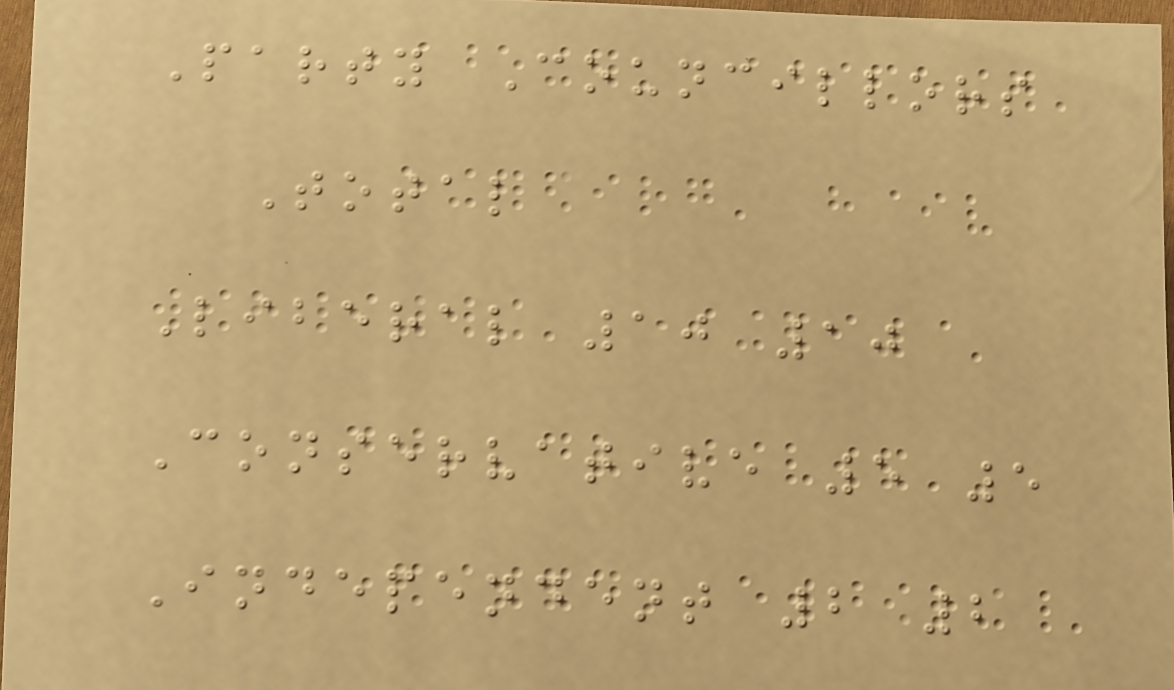Party Councillors
Total
Liberal 10 10
Conservative 5 5
Independent 2 2
